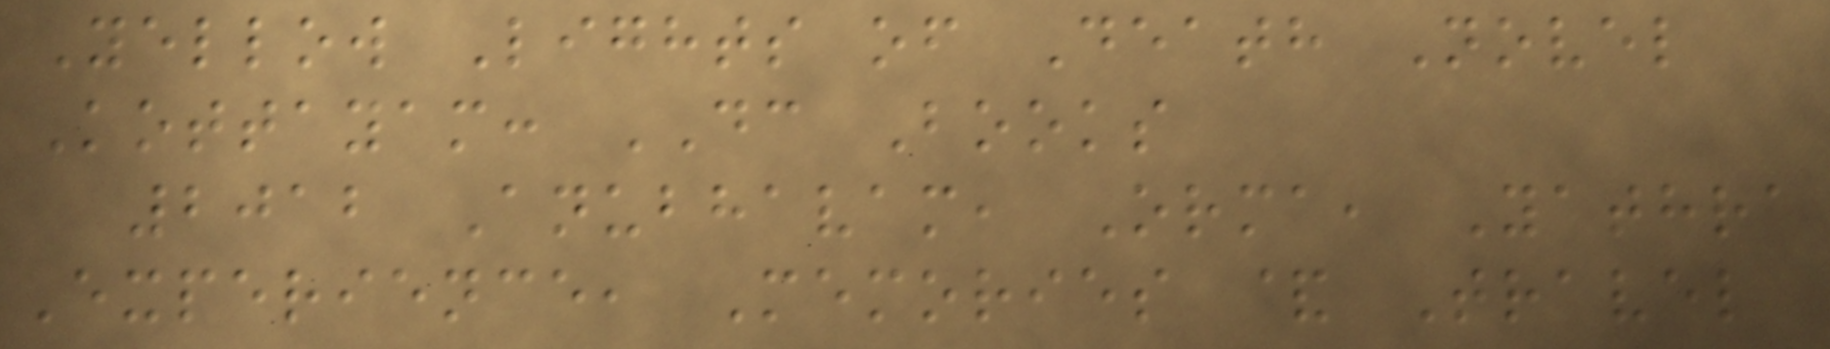Yellow Lights of Death Novel
Kottayam: DC Books
2012 Anubhavam, Orma, Yathra
Experience, Memories & Travel
